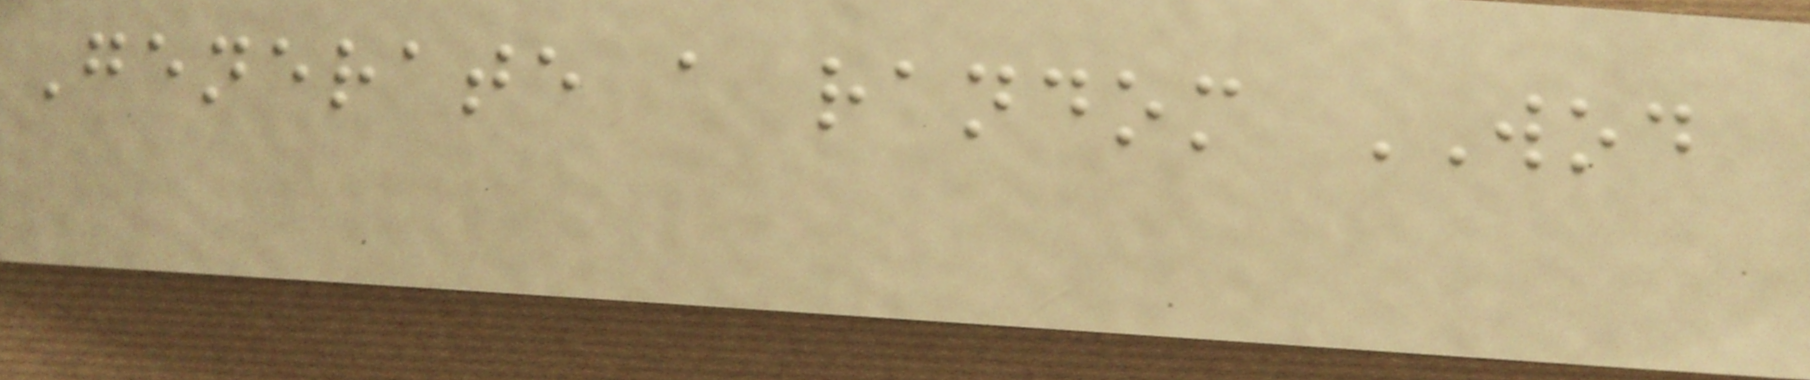Generate a random WOD
